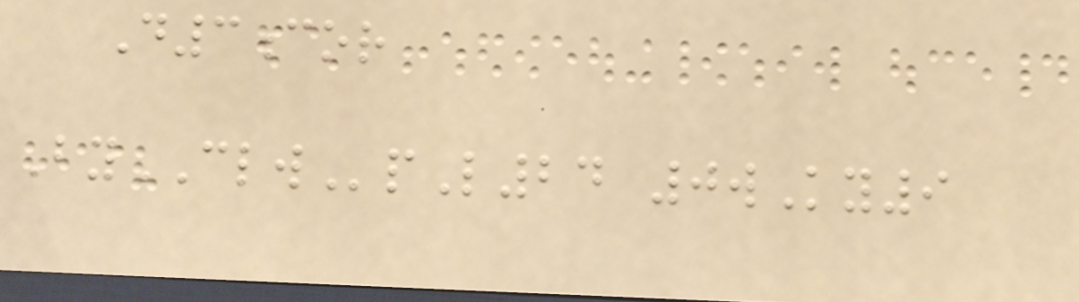D3cor
ByCLWpL24 0wKy9
